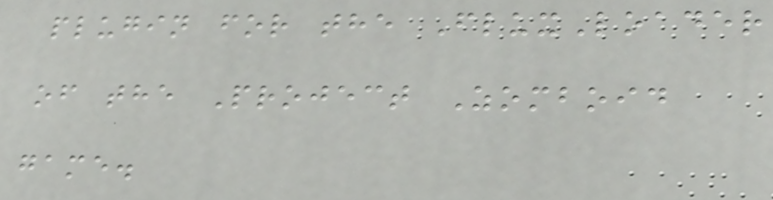plugin for the FluxLoader
of the Project Zomboid
game.
